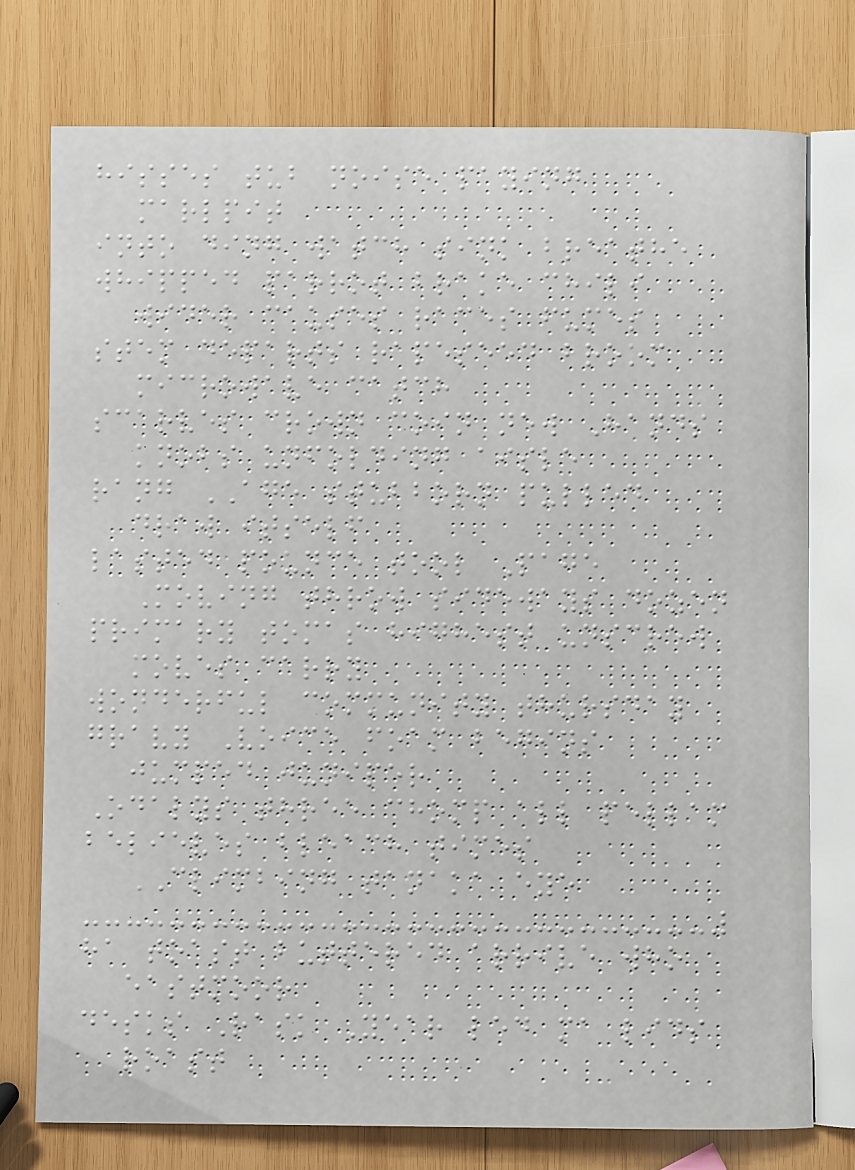hisses tub noise paying
marlpit
into ding watch sink breathe
whipped parrot brake chili
wider causes races fumes
stem departs rapeseed broom
microwave catch
scarves crown coin new Hands
knobs unfolding aisle
rang AGE stubborn pulled
draw itself
lasted pounce tool Page
Moving throw sideways dozen
primary tomas highest unscrew
moves carry
wonderful community thursday
gravy Voice foam begins
jumped juniper
Odalys three chomp all pellam
believes bleach times
CLIMBING tanaka eye
ha toast buttered arrive who
eastmoor
desks Rask Year led ma lids
roast
